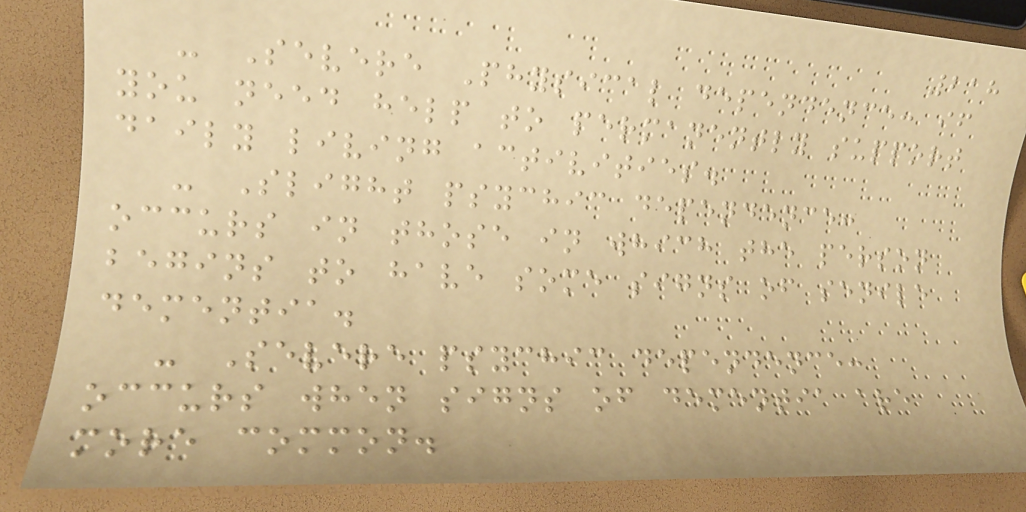218
- Severe Physical dependence: if
you need help to permanently support
daily living activities.
- Slight psychic dependence:
occurs in those in which the person
begins to have some signs of senile
dementia.
- Severe psychic dependence:
occurs when signs of dementia are
more common.
